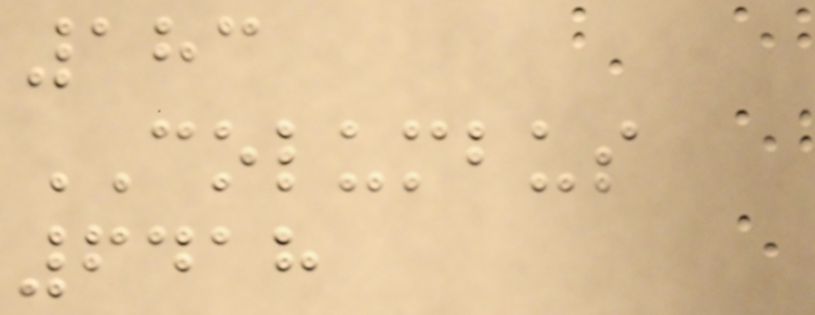183
COLUMBUS
6418
